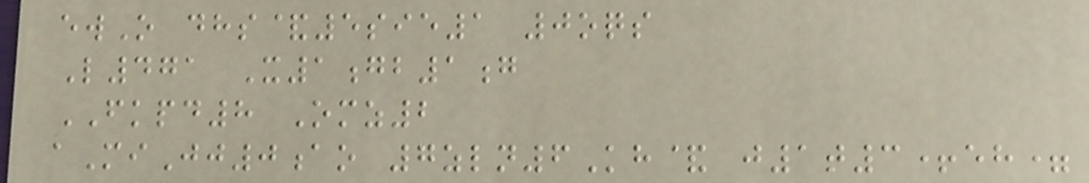ewO dhs&5sie1 0oqs
L471 X1gb1g
FKPD8 Omz2
aMiJj0ao 7zln6Kh& j1t3+eh=
